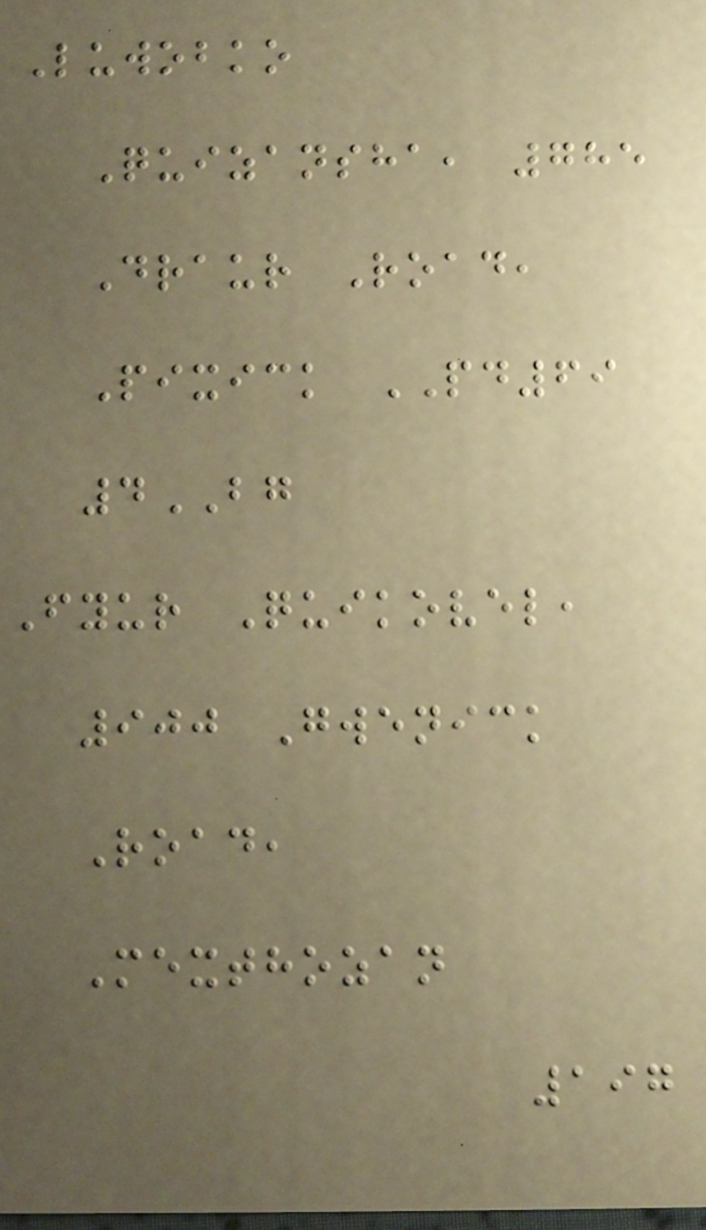Luwobko
Quizansha, 785
Draur Road,
Pixick PD69
4BG
Fyur Quikovel,
900 Gwenick
Road,
Mexthozan
197
